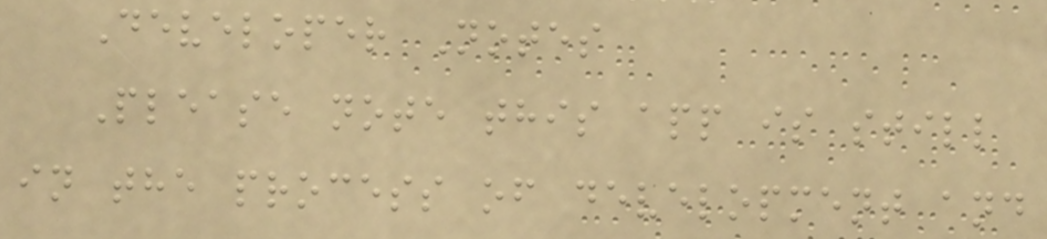Developer Notes
Please note this app is still
in the process of development and
